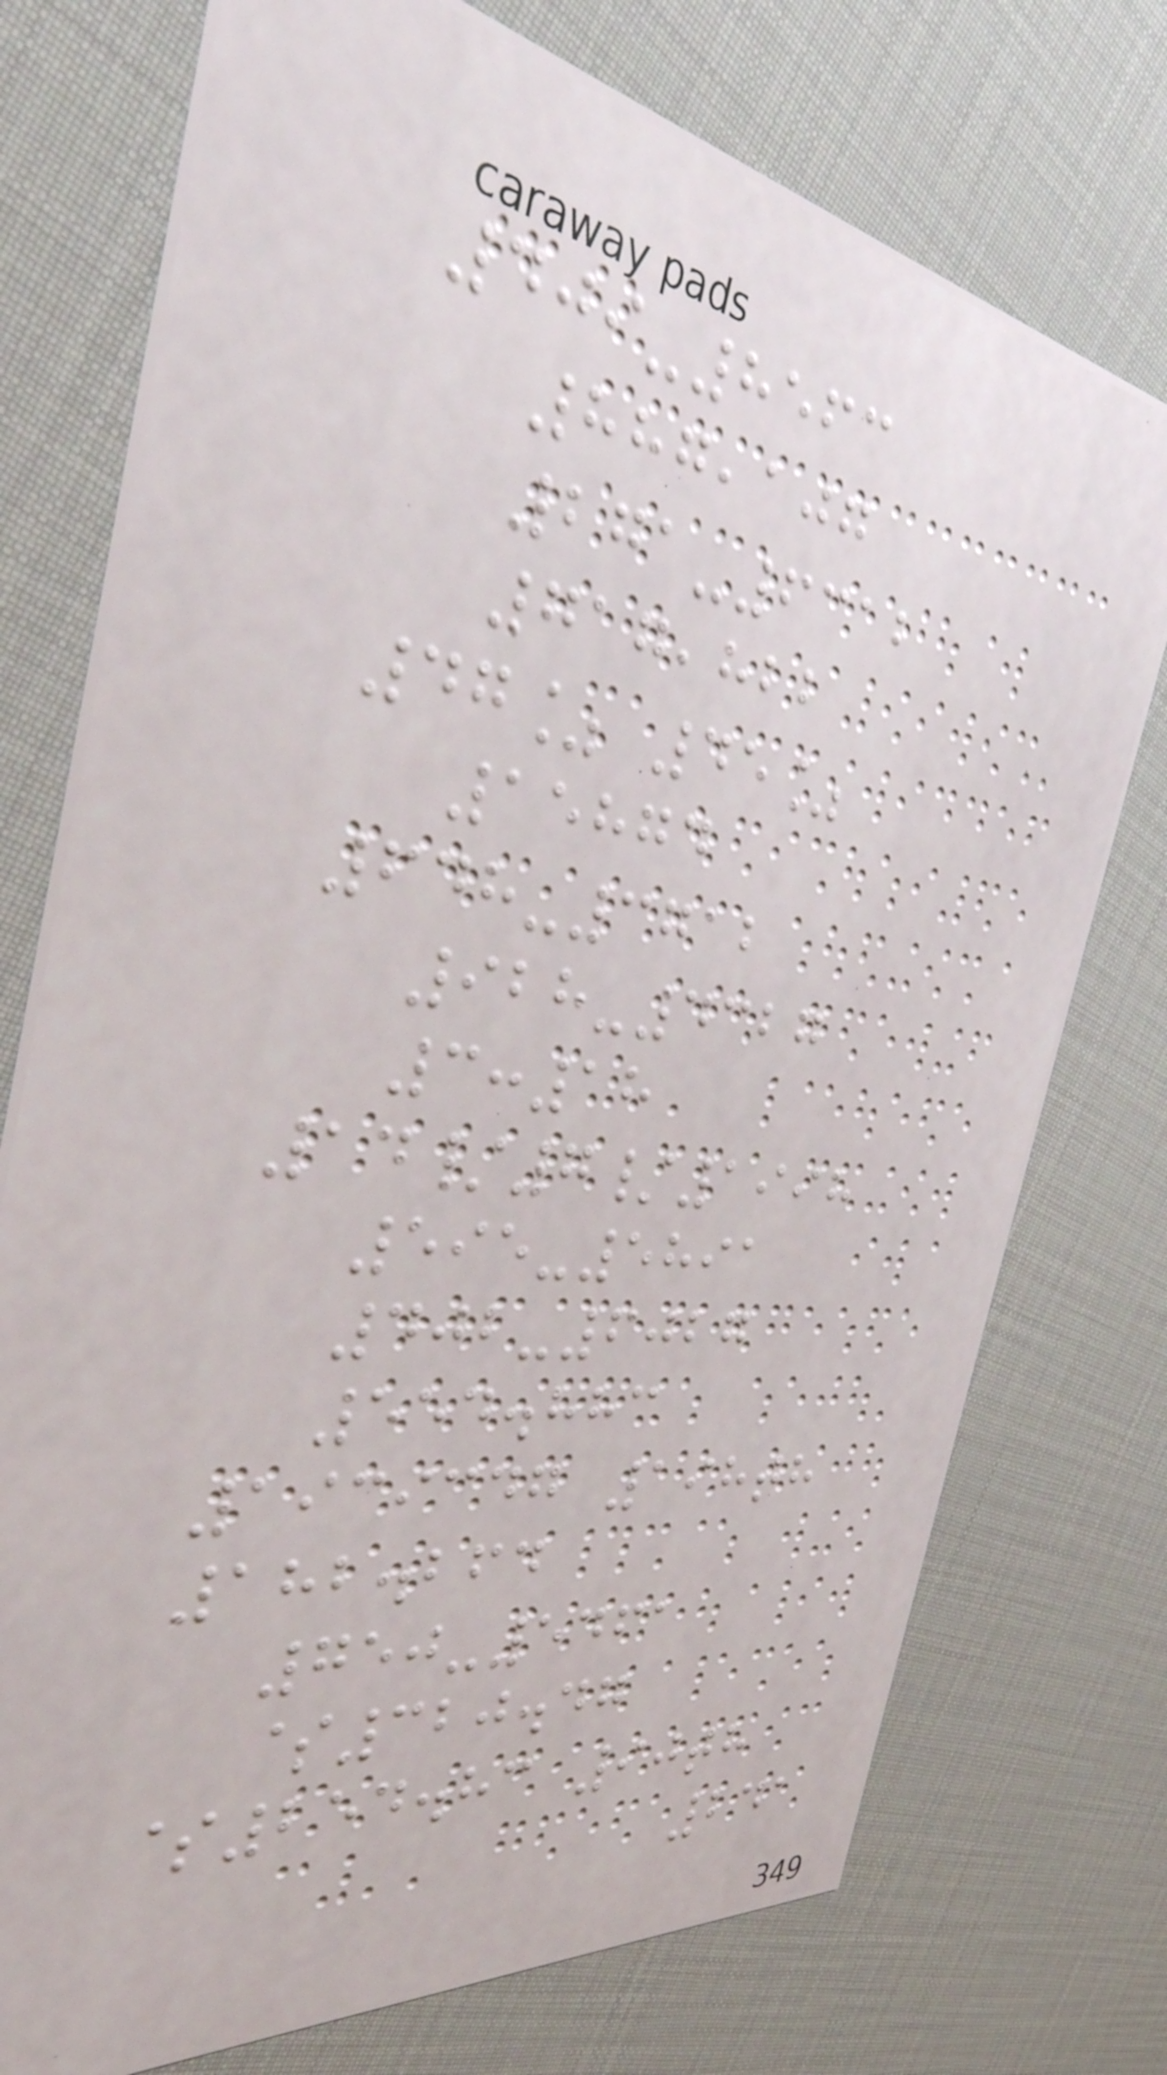409-8563
887,107
271-6312
717,822
47% 45%
15874
648-3712
928-4327
3:18
14/7/1998
595-5891
402-6027
554.883
1939347 198th
182.264
750-5461
$320.47
$254.83 90th
241
